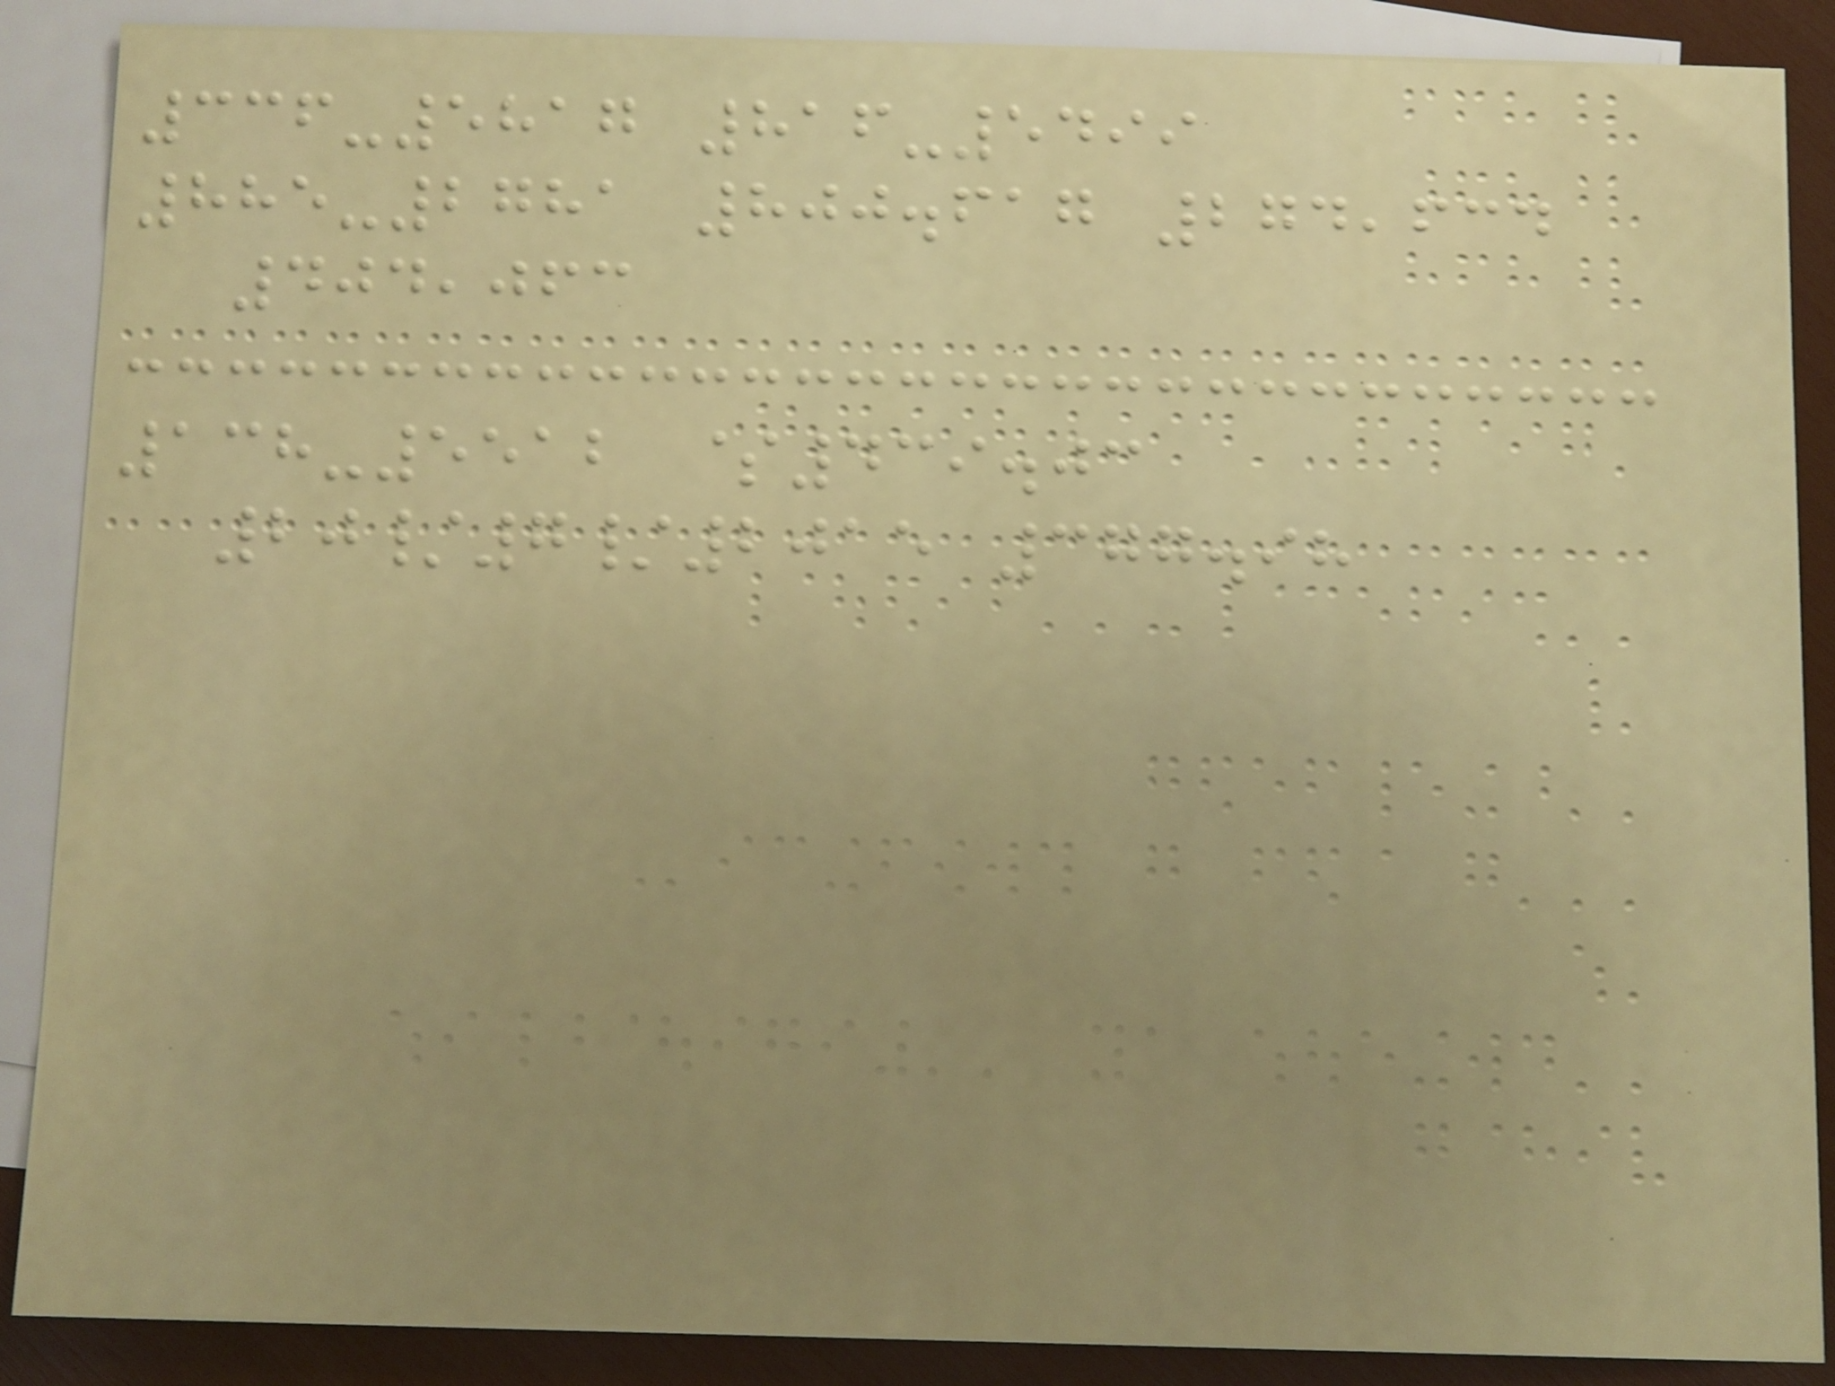336-5817 816-5499
885-2781 800.617 274,634
404,063
138-5512 $439.03
20/7/2015 377.98
